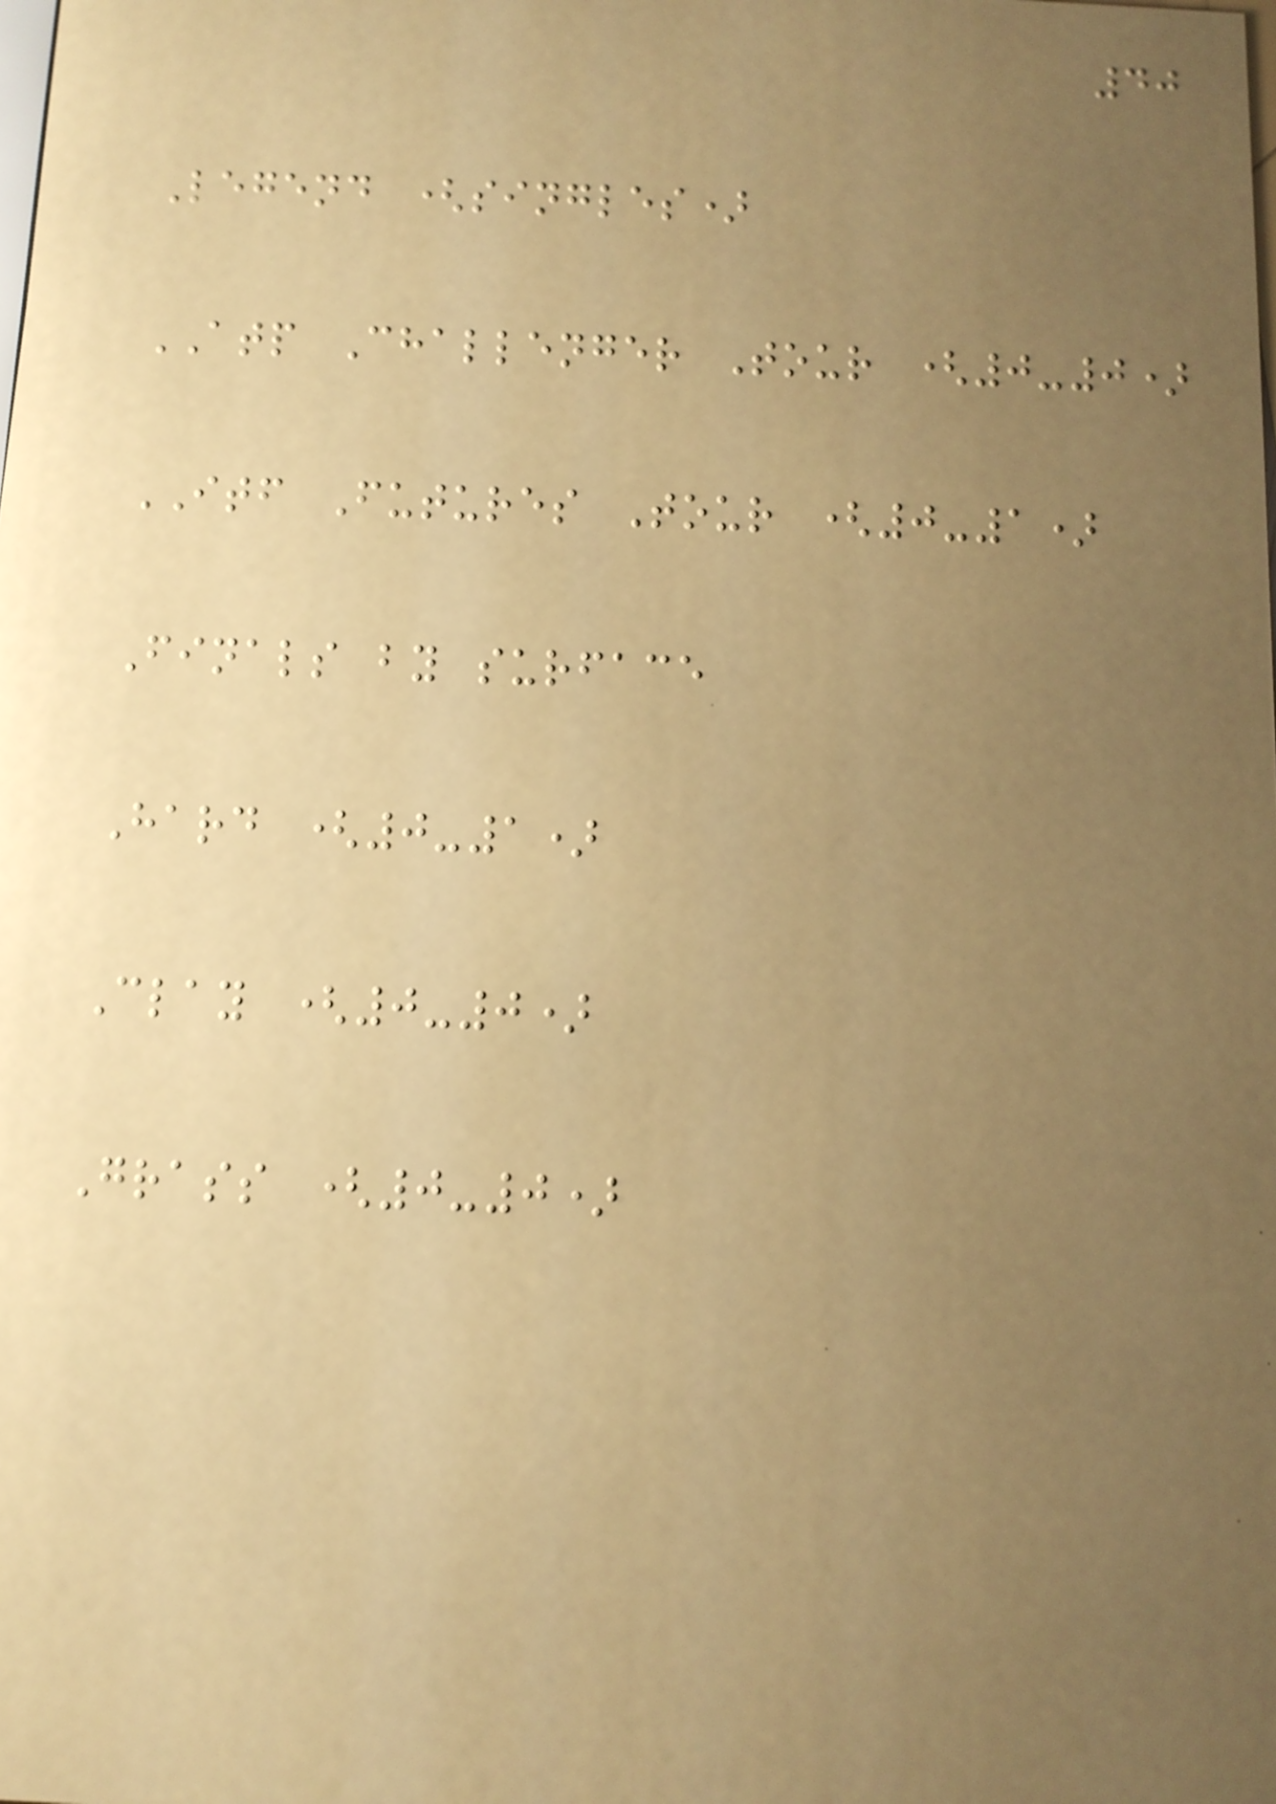40
Legend (singles)
ATP Challenger Tour (0-0)
ITF Futures Tour (0-1)
Finals by surface
Hard (0-1)
Clay (0-0)
Grass (0-0)
